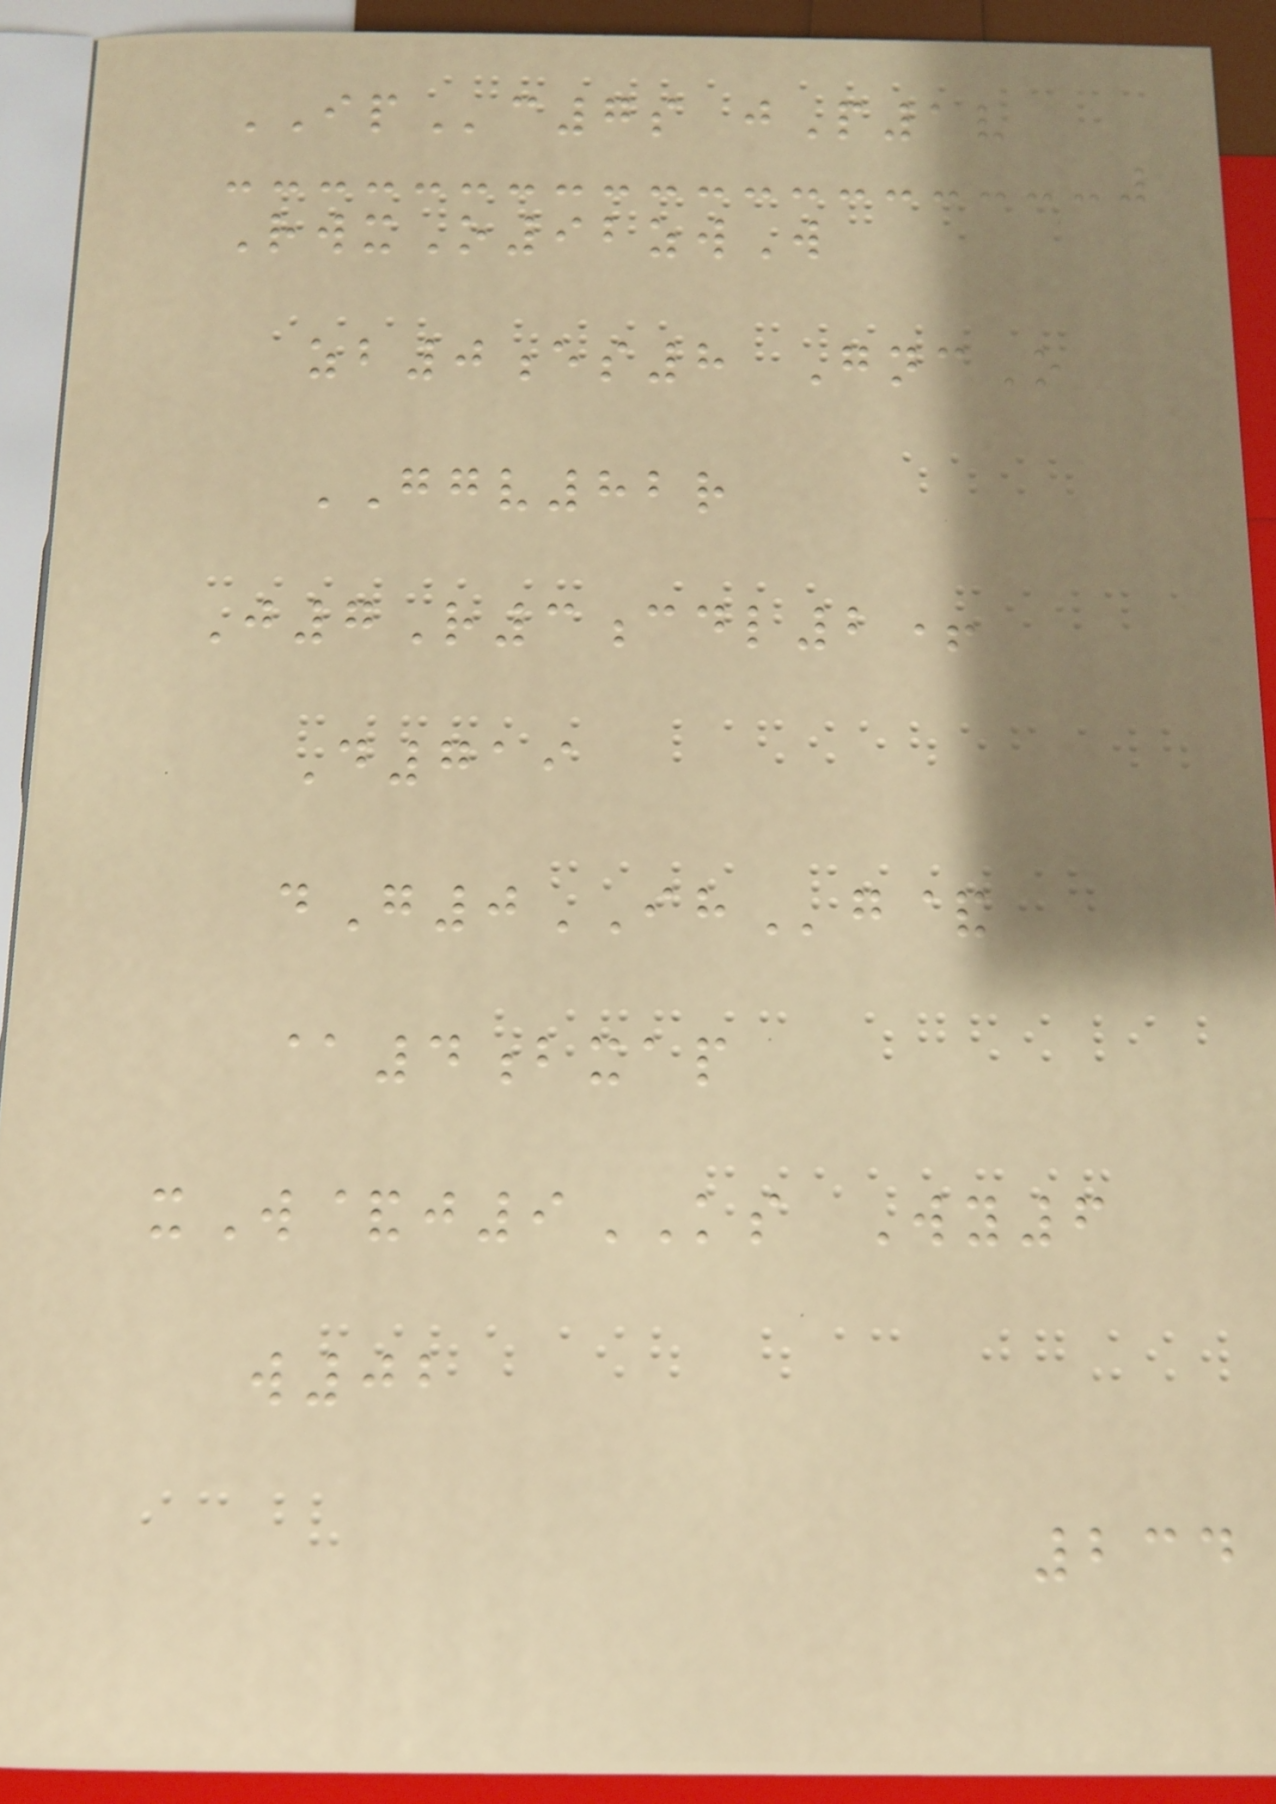IPc7s jP1v
RwxO92zwW
zb0es8 GncO
GGV82r
J7R3cdl2+
D719
dG0IHg&
@4bxap
xW&j9KS Wy6
w02
234
